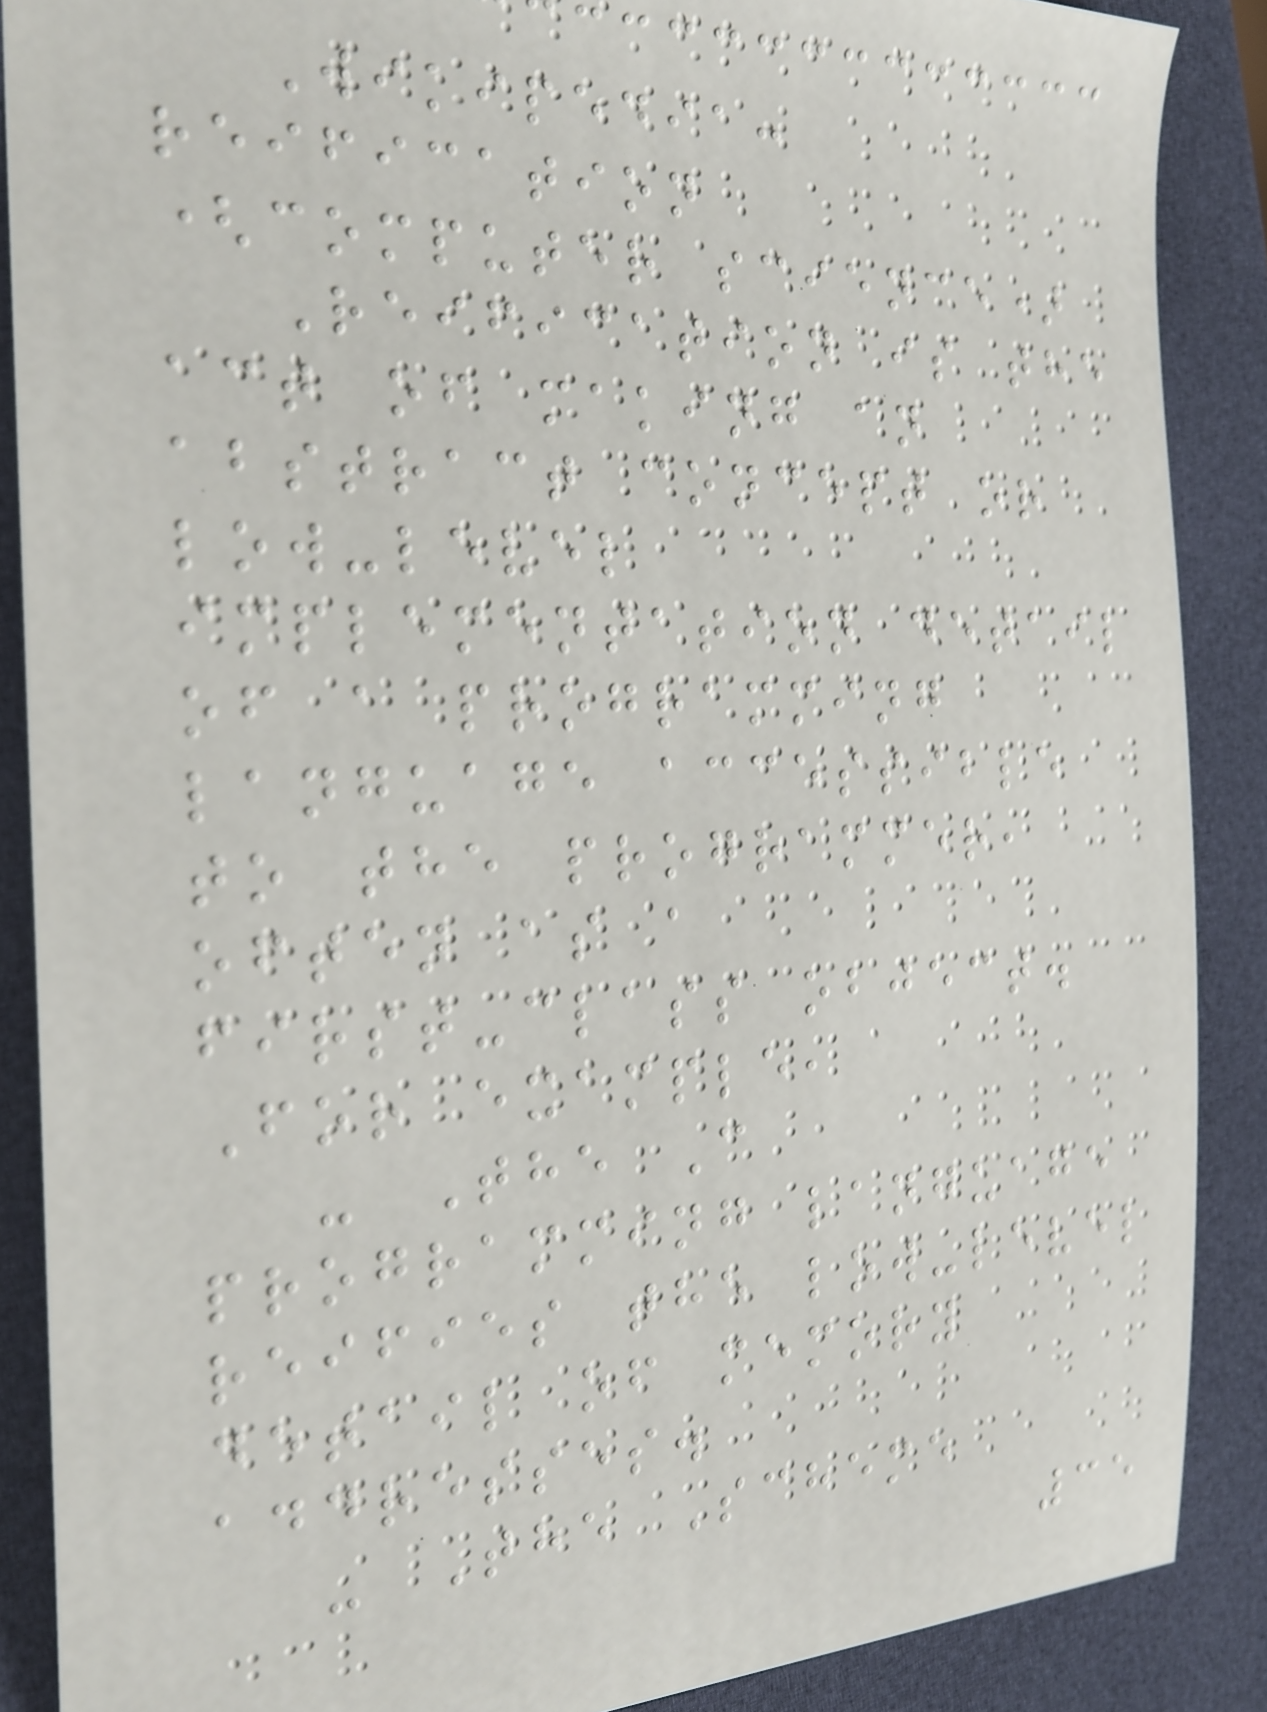Wikipedia:
reification
(computer science)
Reification is the
act of making an
abstract concept or
low-level
implementation detail
of a programming
language accessible
to the programmer,
often as a
first-class object.
For example,
- The C
programming language
reifies the low-level
detail of memory
addresses.
- The Scheme
35
